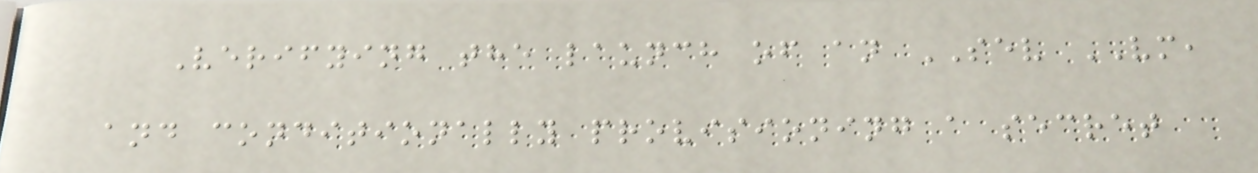Verifying the launch of an SEV VM,
and conditionally provisioning a secret
